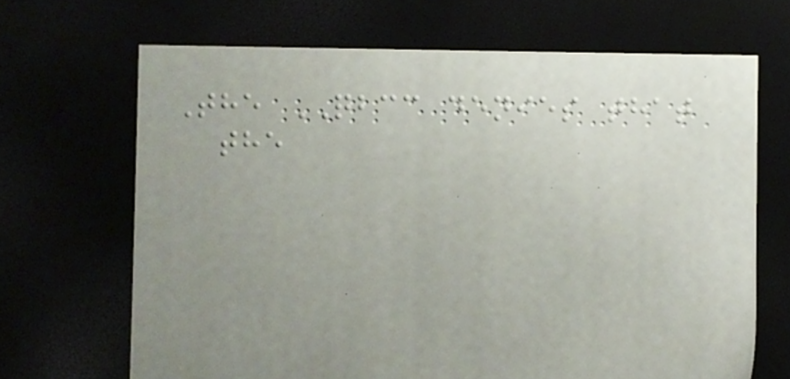The QBCC denies that
the
